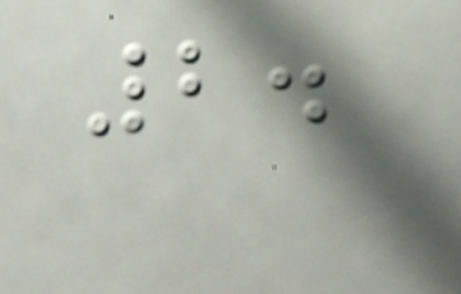2.
